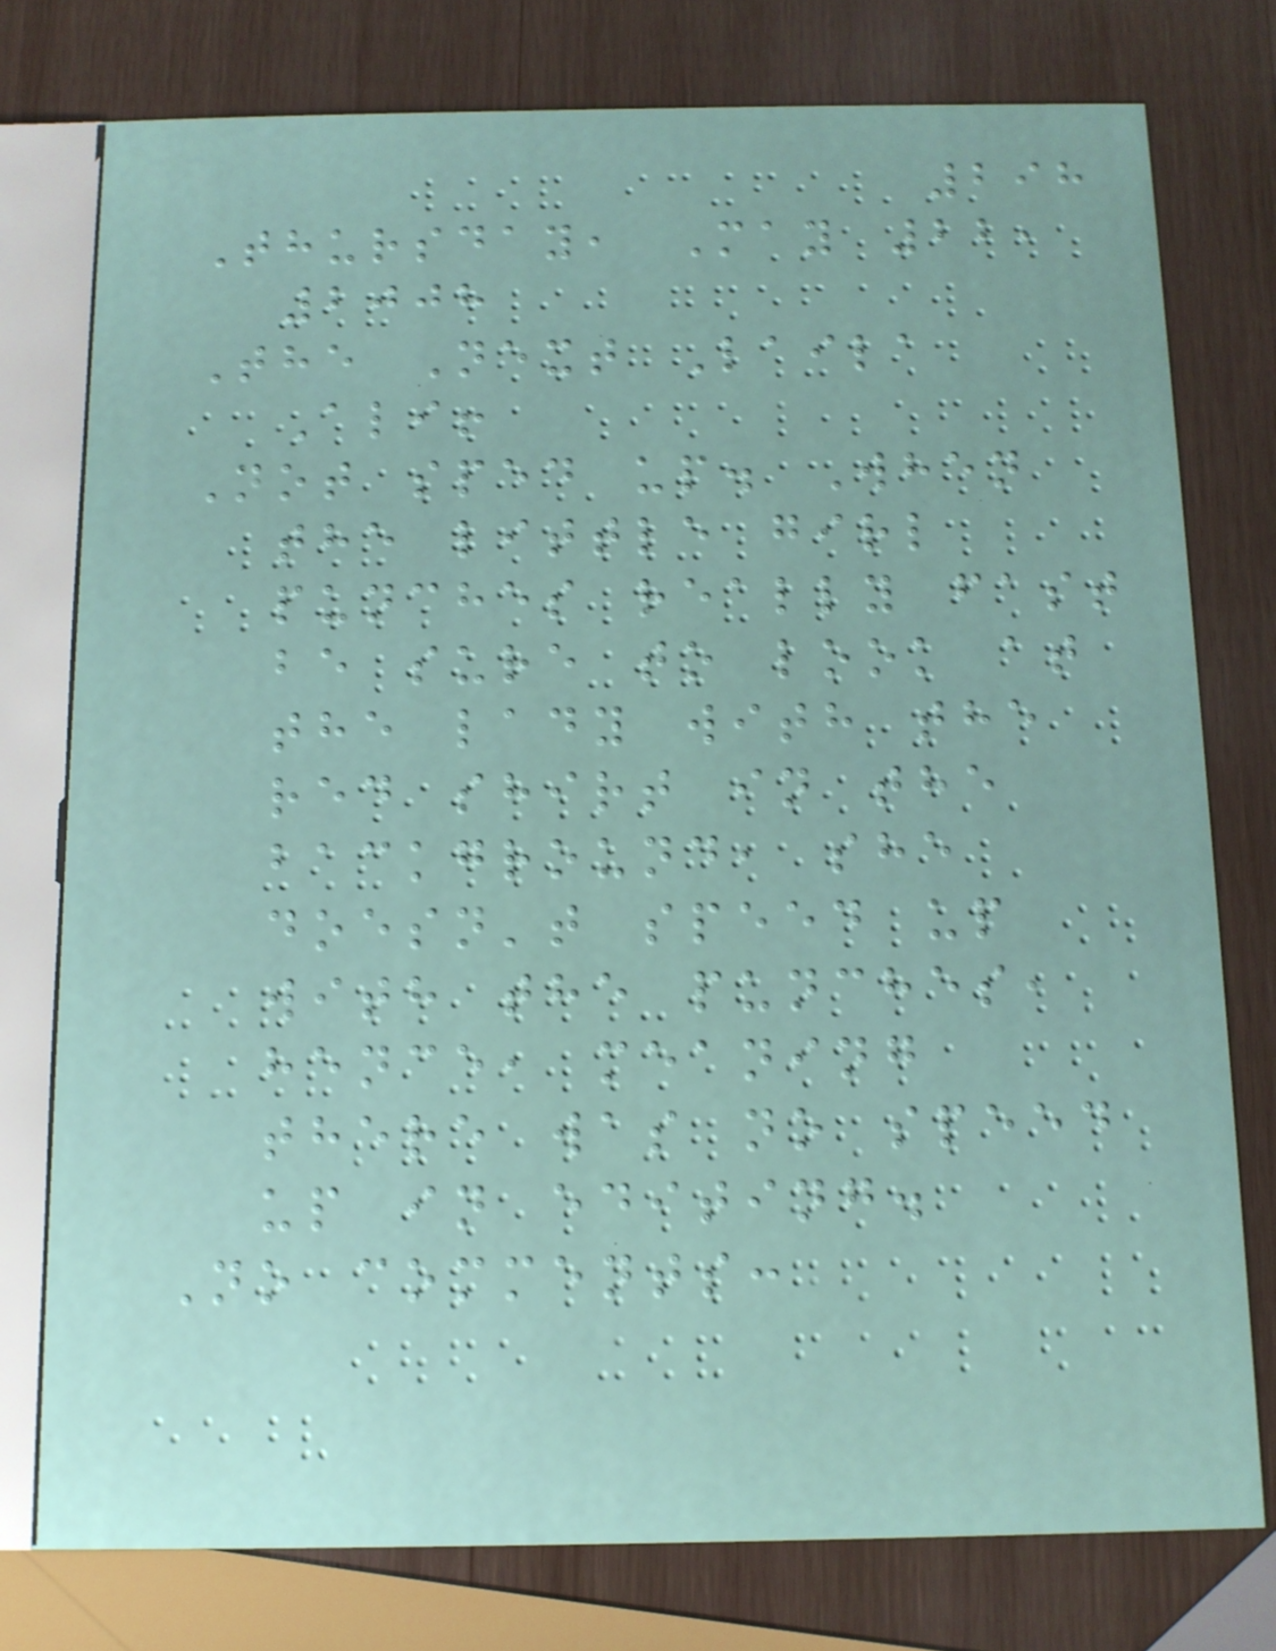298
Thursday, May 22,
2008
The Next Laila
Ali!
Not sped up. When
the little girl
punches really fast
be sure to look at
the lady with the
red shirt in the
background, she
doesn't speed up
with the punches,
hence, meaning
there was no speed
up in editing.
No comments:
